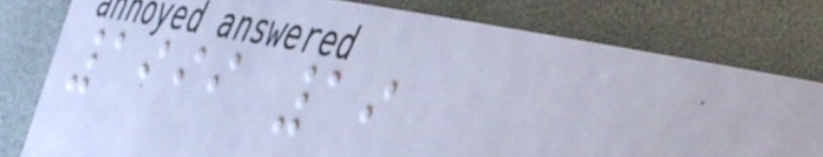1999 19
